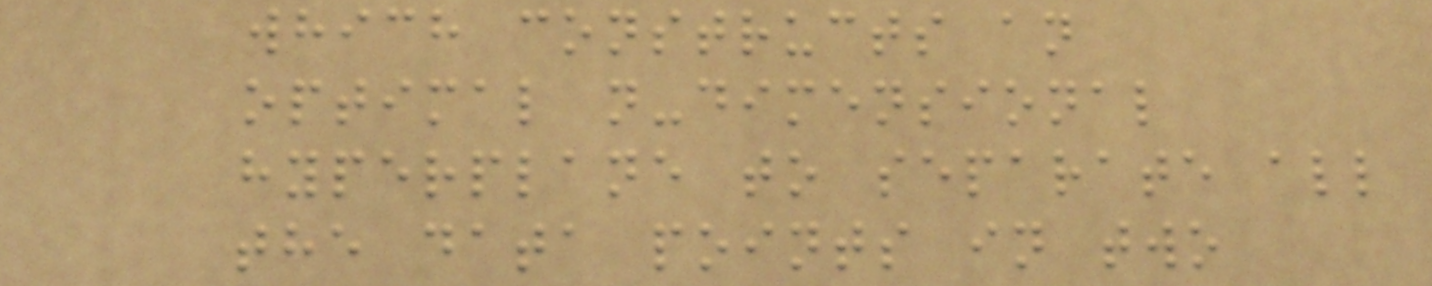which constructs an
optimal n-dimensional
hyperplane to separate all
the data points in two
